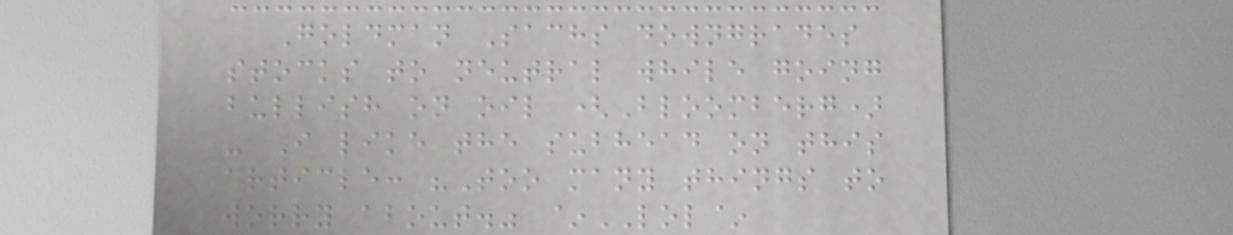Goldman Sachs downgrades
stocks to neutral while going
bullish on oil (Bloomberg)
- I like the subhead on this
article: "Too many things to
worry about." ~LOL~
